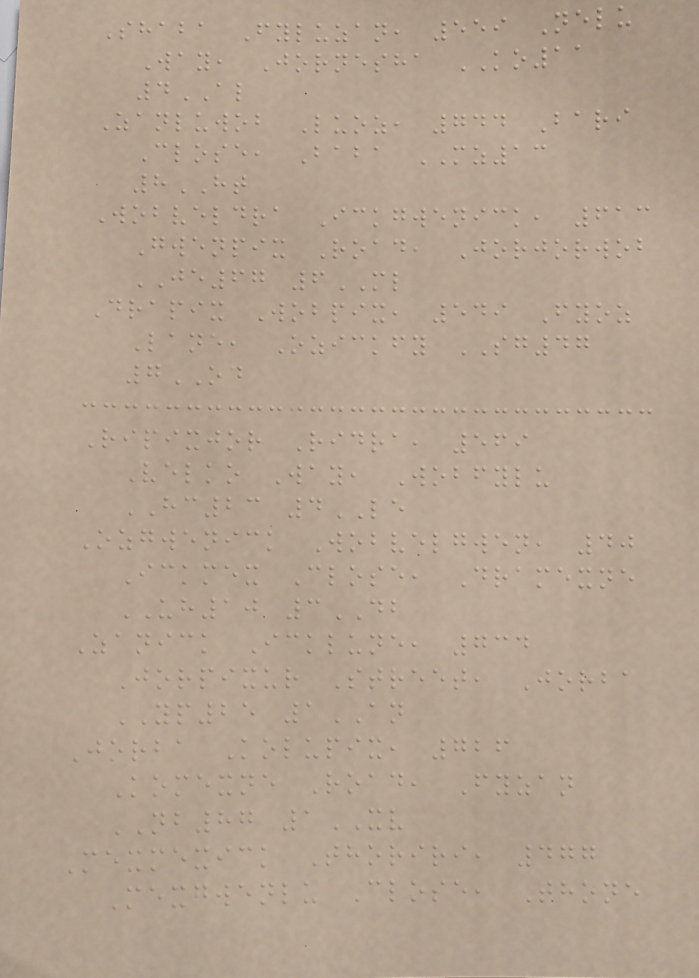Shaba Fyluzan, 559 Nelu
Way, Jornesha KO11
4AL
Zanluwob Luoz, 744 Bari
Close, Baba MZ13
8HT
Wobveldra Ickgwenick, 613
Gwenpix Road, Jorjorwob
JE67 6ML
Drapix Wobpix, 549 Fyoz
Lane, Ozickfy SG47
7OD
Ripixjor Ridra, 569
Velko Way, Wobfylu
HC23 4LE
Ozgwenick Wobvelgwen, 40
Ickmex Close, Dramexne
UH10 3DB
Zanick Icklune, 734
Jorpixur Street, Jorba
YP25 1AN
Jorba Kolupix, 726
Komexne Road, Fyzan
NB87 1XV
Mexmexick Thoriri, 477
Mexgwenlu Close, Thone
